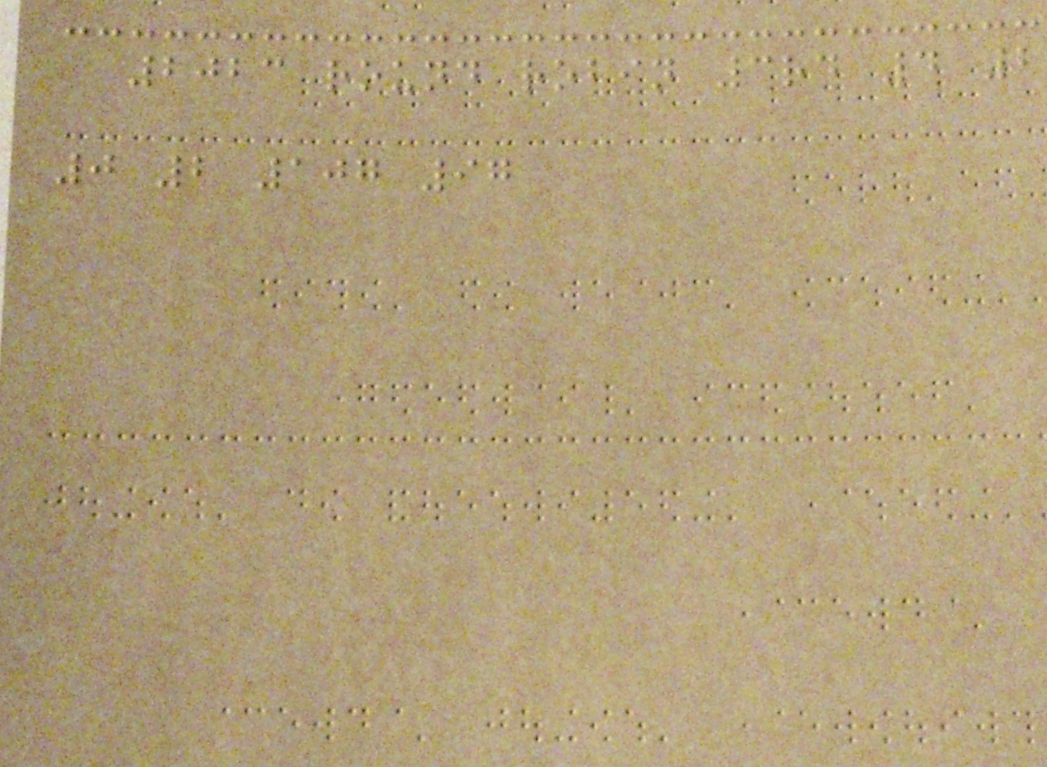2023 round robin 3rd 4 2
0 2 107 97
